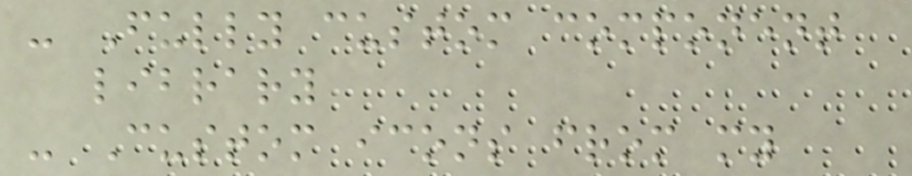- Fully custom component
library
- Custom icons from my
